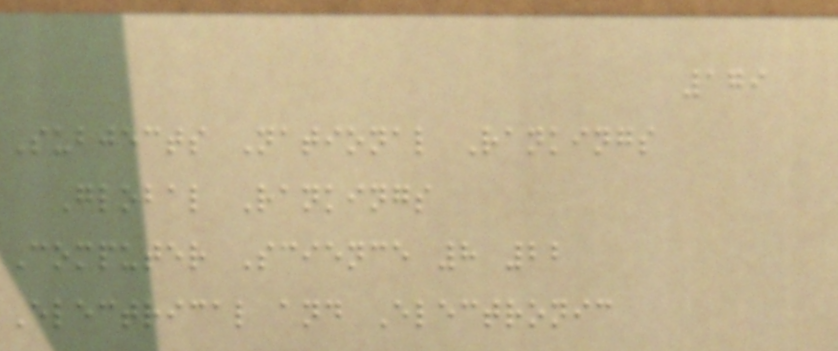179
Subjects National Rankings
Global Rankings
Computer Science 8 22
Electrical and Electronic
